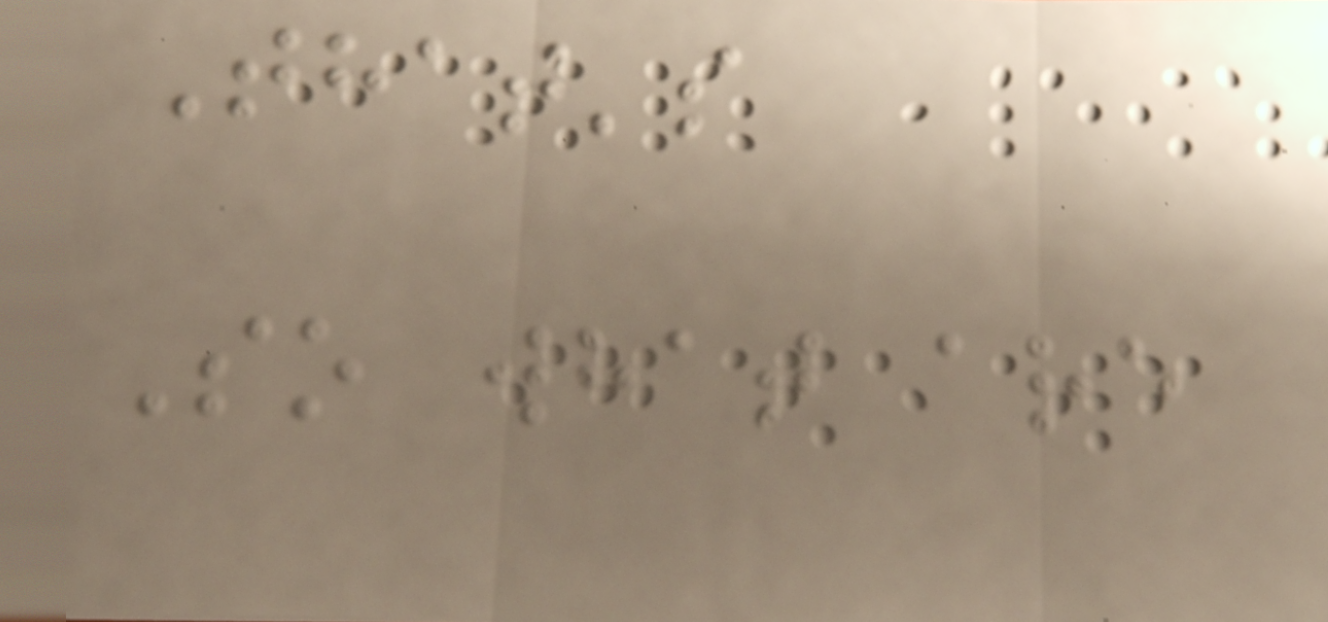That's
So what are
